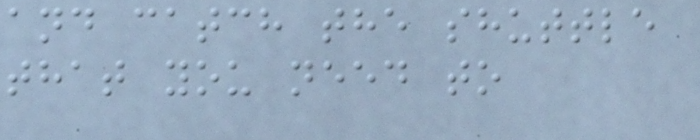and catch the shuttle
that you need to
